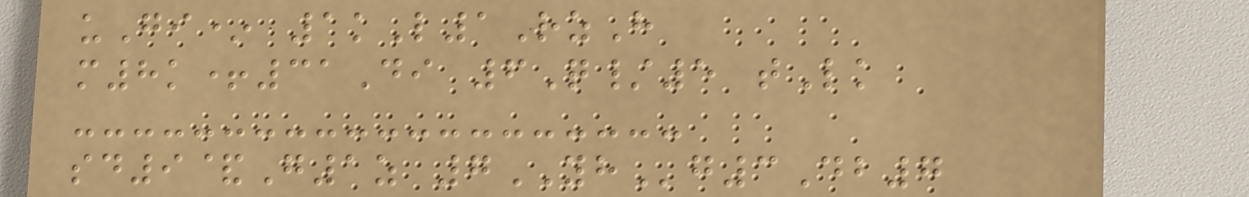uGi* 1kL1RzH
m8k+31Di 6Q/5 tLk
sd9&G1z 7YHg3Db7
